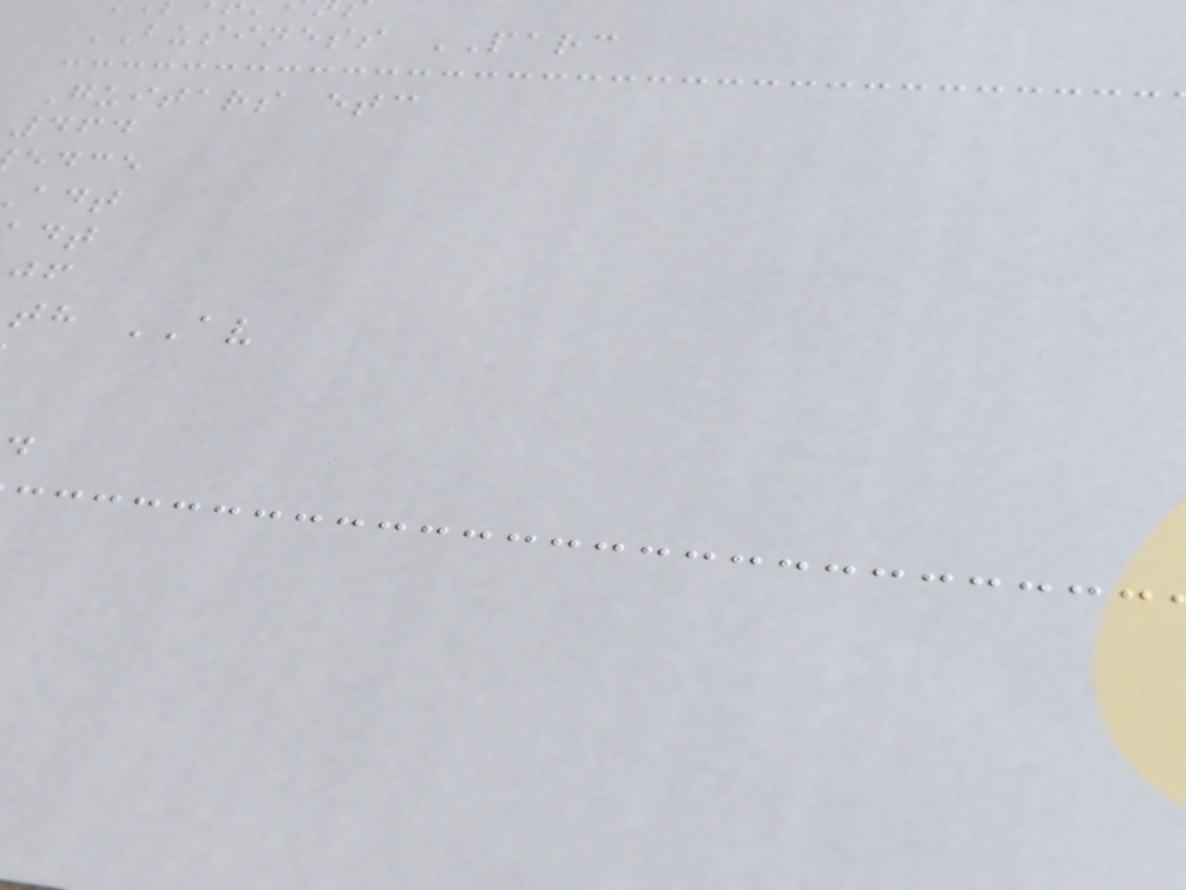BUSINESS PARC
Guitars etc
464
edce
th AV
